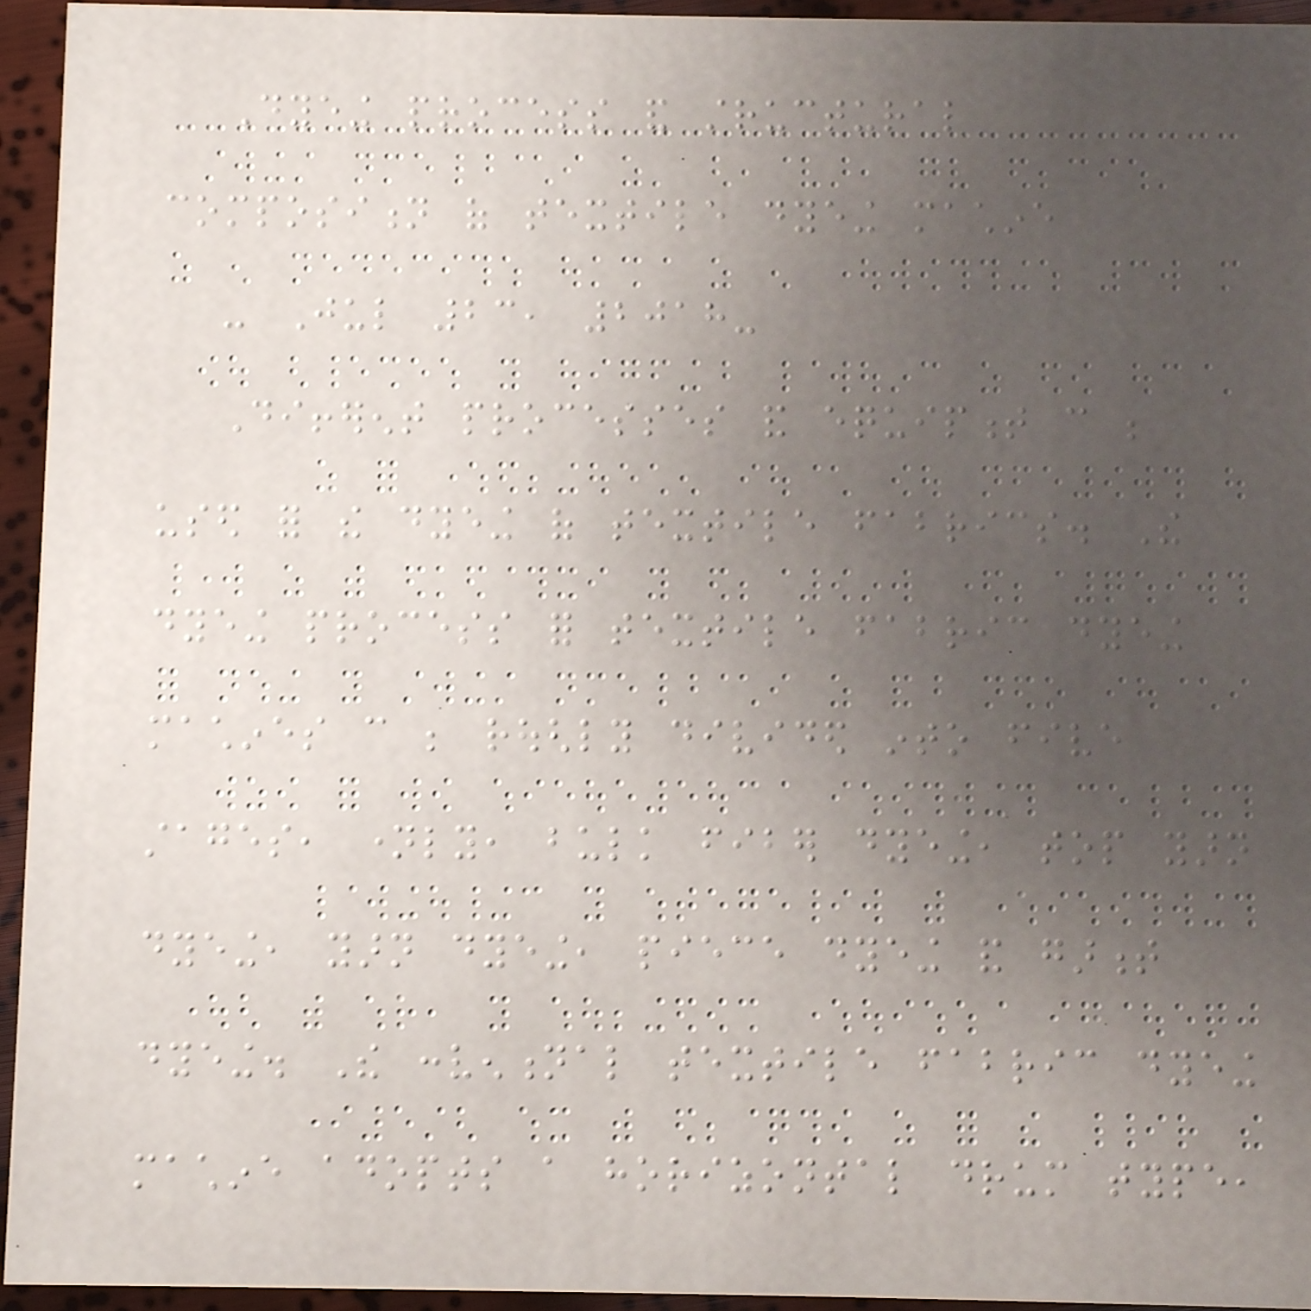Dyeing process and structural
composition of textile dyeing machine
- Jul 23, 2018-
Different processes and equipment can be
used for the dyeing of textile fabrics. The
dyeing process for textile fabric dyeing
machines can be roughly divided into five
stages, namely, bulk fiber dyeing, top yarn
dyeing, yarn dyeing, piece dyeing and garment
dyeing. The conventional textile fabric dyeing
machine adopts a horizontal drum type,
